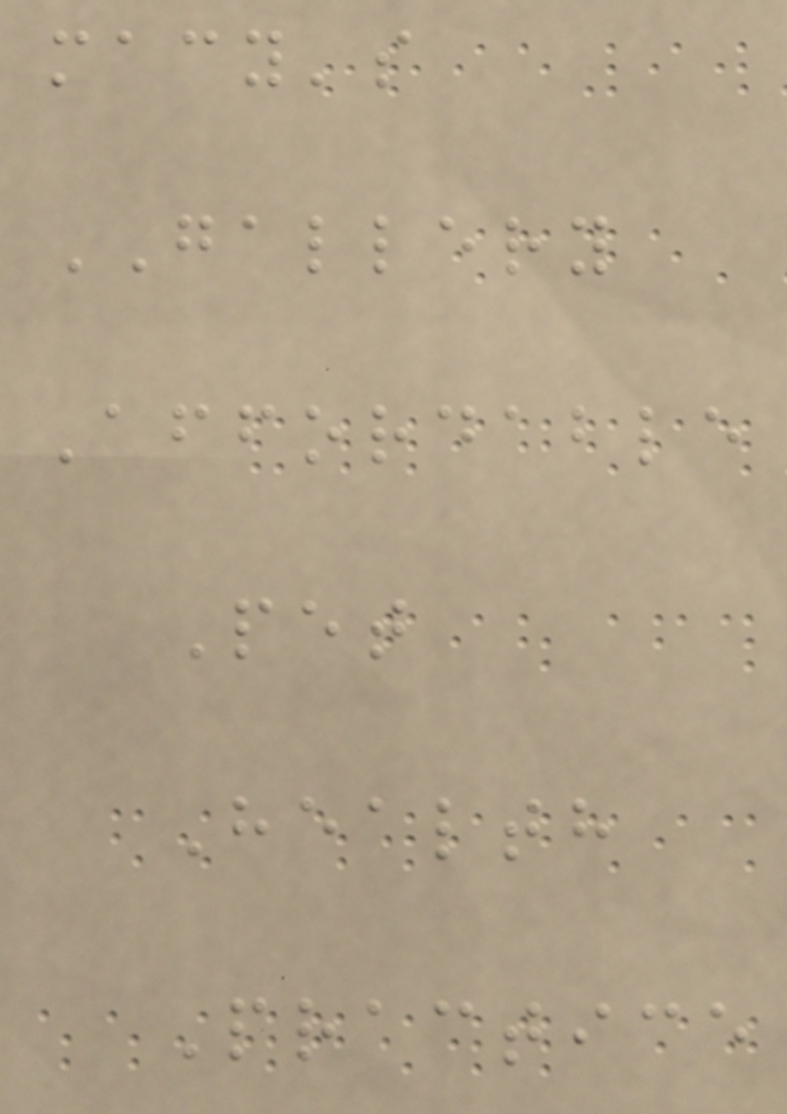macy's
GALLERY
Affordable
Pet
Health
Practice
